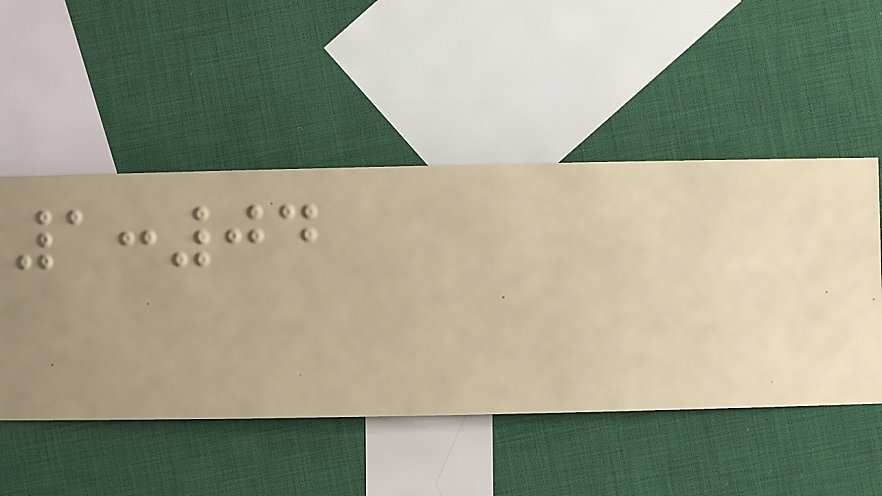1:04
